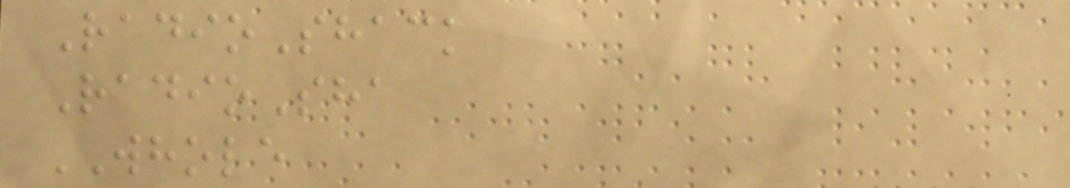RadioShack
RadioSha
WHOLE
